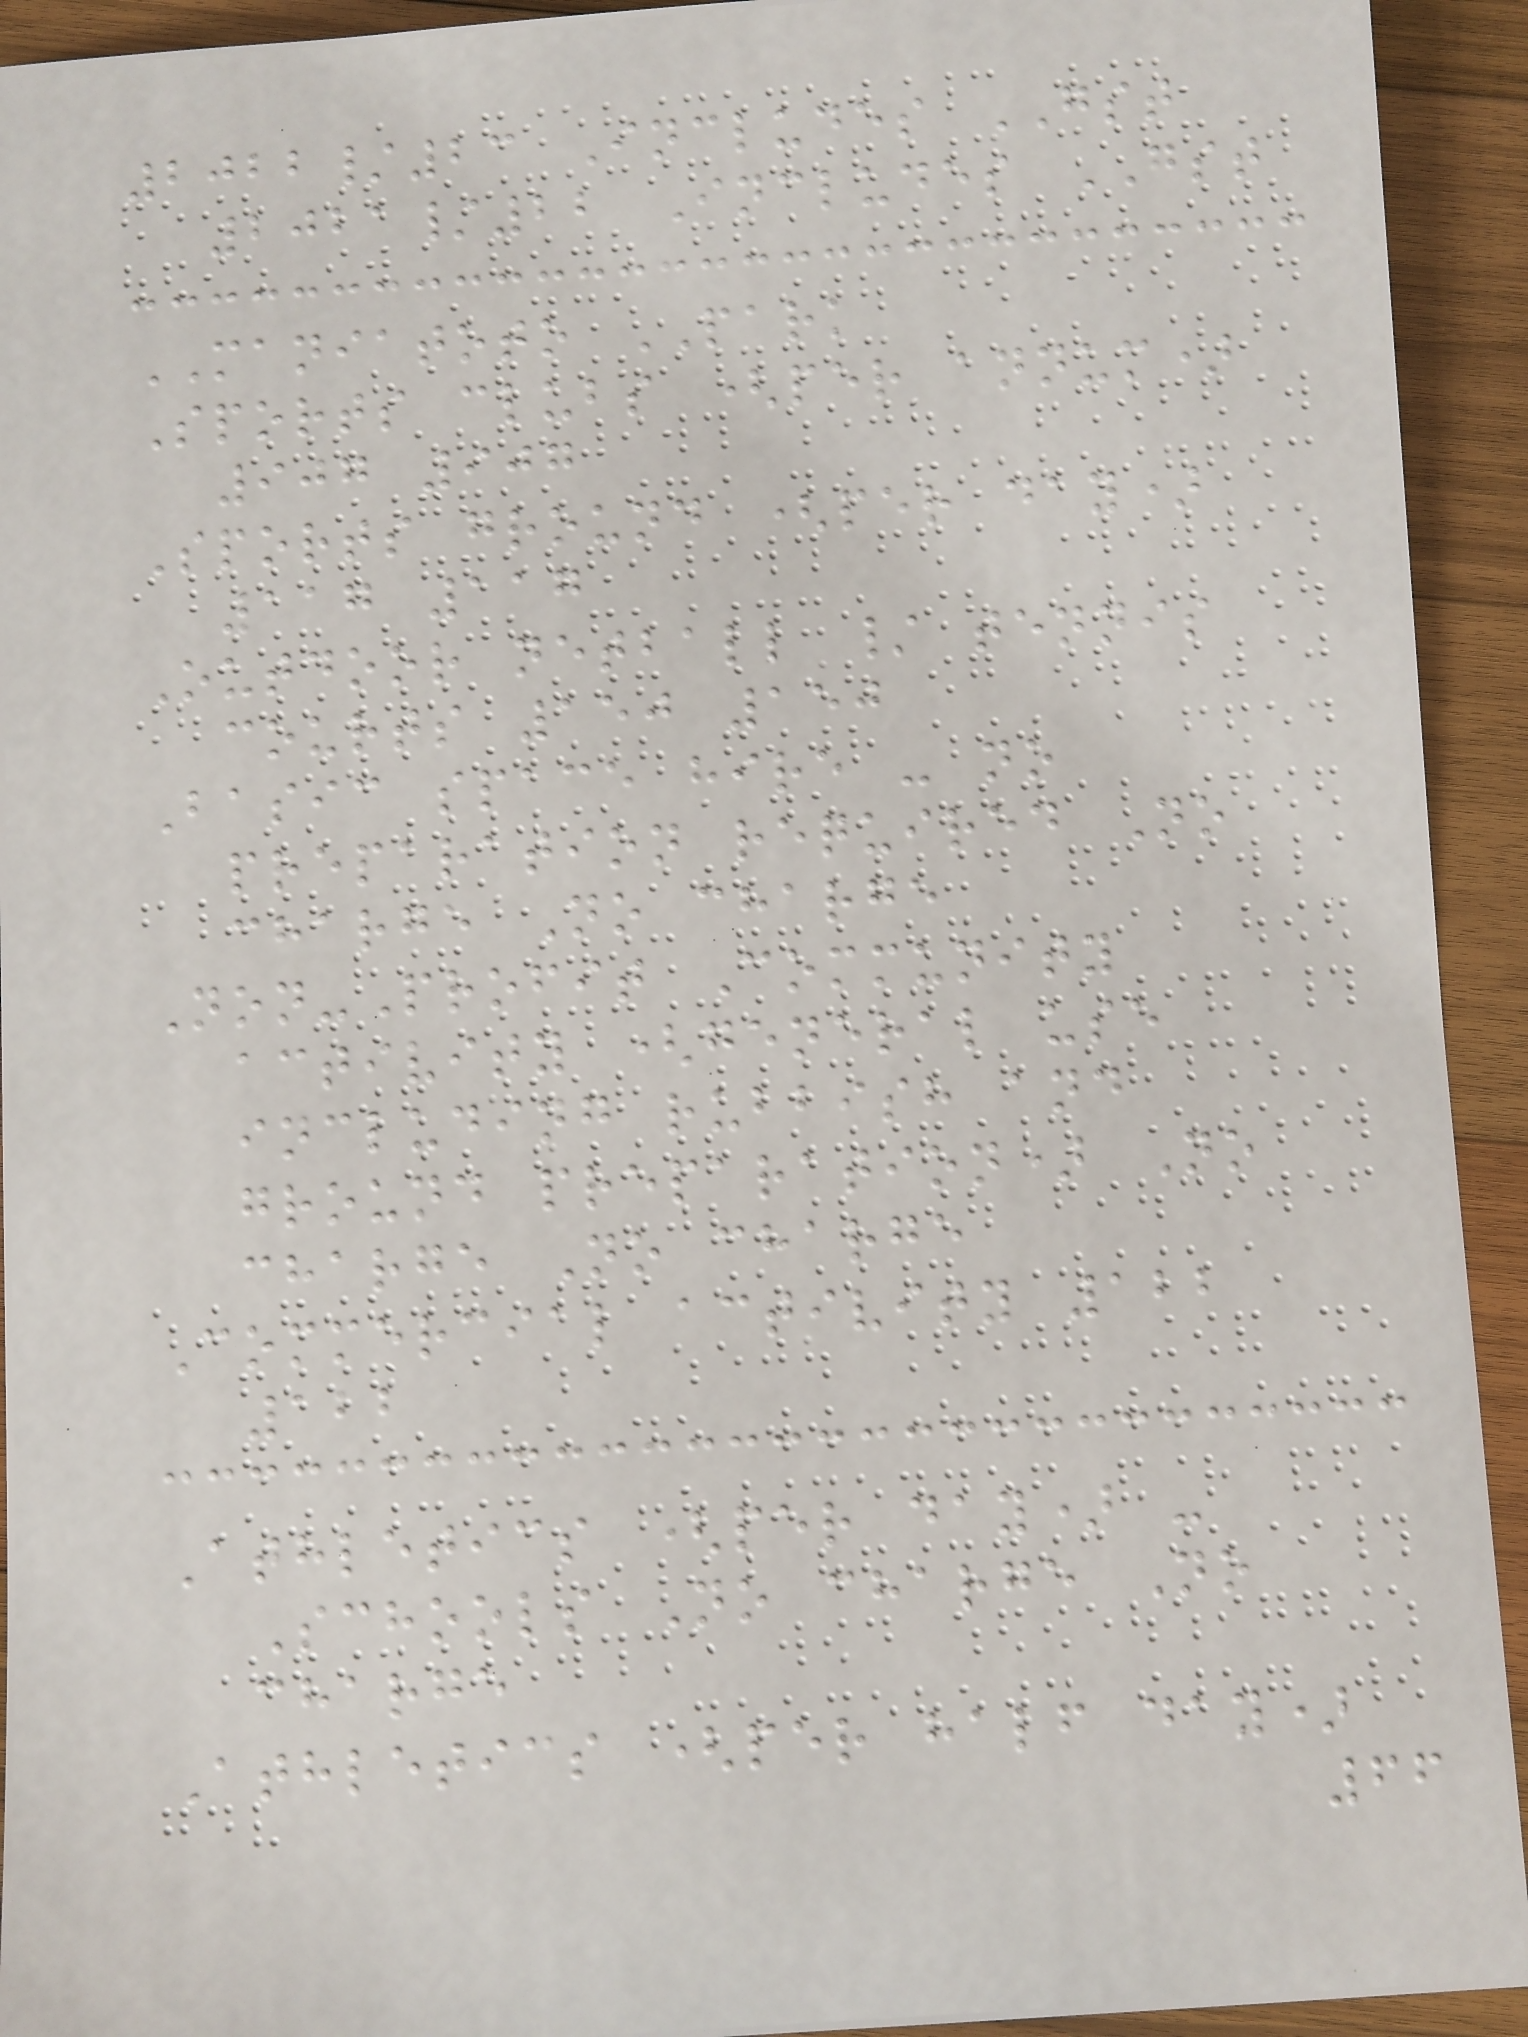2022/23 Includes GST
2021/22 Includes GST
MANIATOTO PARK
Sports clubs (per annum)
907 907
Sports ground (per day)
117 117
Outdoor netball / tennis
courts 150 150
Basic space hire - no
preparation required No
charge No charge
Non-Profit Community
activity (general use
including rubbish and
ground preparation) No
charge No charge
Commercial activity 122
122
Athletics (per day) -
Schools No charge No
charge
Athletics (per half day)
66
